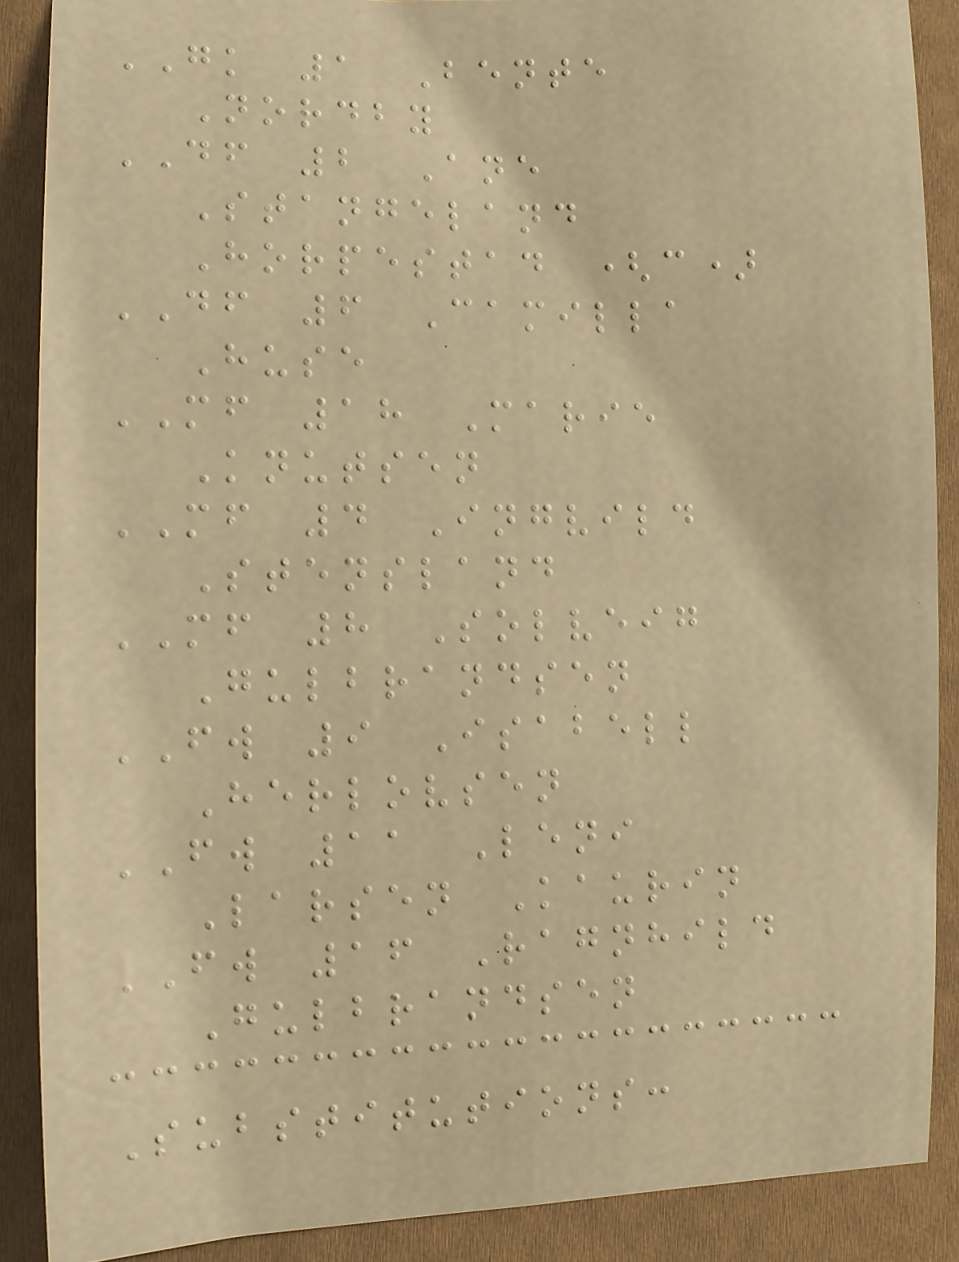GK 1 Bente
Nordby
DF 2 Ane
Stangeland
Horpestad (c)
DF 6 Camilla
Huse
MF 18 Marie
Knutsen
MF 4 Ingvild
Stensland
MF 8 Solveig
Gulbrandsen
FW 9 Isabell
Herlovsen
FW 11 Leni
Larsen Kaurin
FW 16 Ragnhild
Gulbrandsen
Substitutions:
